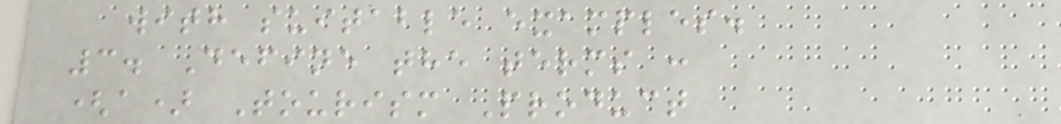with suitable examples.
3. Define the terms :
(a) Tourism Product
